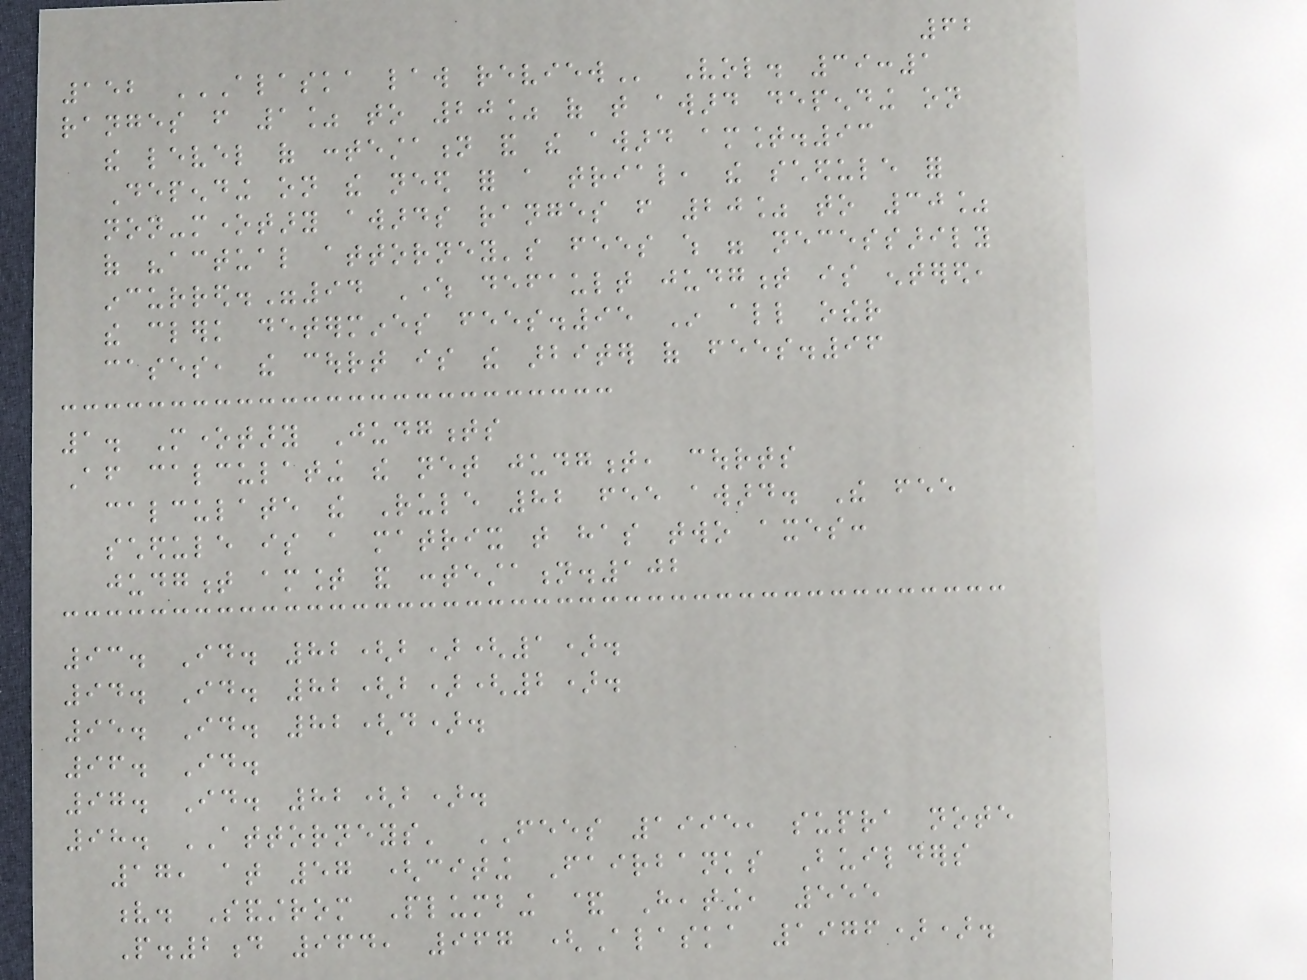62
152 ALASKA LAW REVIEW Vol. 39:1
ranges from 1% to 20% of that award depending on
the level of contestation and the award amount.93
Depending on the need for a trial, the schedule for
non-monetary awards ranges from 20% to 30%
of "actual attorney's fees which were necessarily
incurred."94 Where default judgment is entered,
the clerk determines fees.95 In all other
cases, the court is the arbiter of fees.96
1. Monetary Judgments
After calculating the net judgment, courts
calculate the Rule 82 fee award. The fee
schedule is a matrix that has two axes:
judgment amount and contestation.102
93. Id. 82(b)(1).
94. Id. 82(b)(2).
95. Id. 82(d).
96. Id.
97. Id. 82(b).
98. ATTORNEYS' FEES 1995, supra note
17, at 57 (citing Fairbanks Builders
v. Sandstrom Plumbing & Heating, 555
P.2d 964, 967 (Alaska 1976)).
